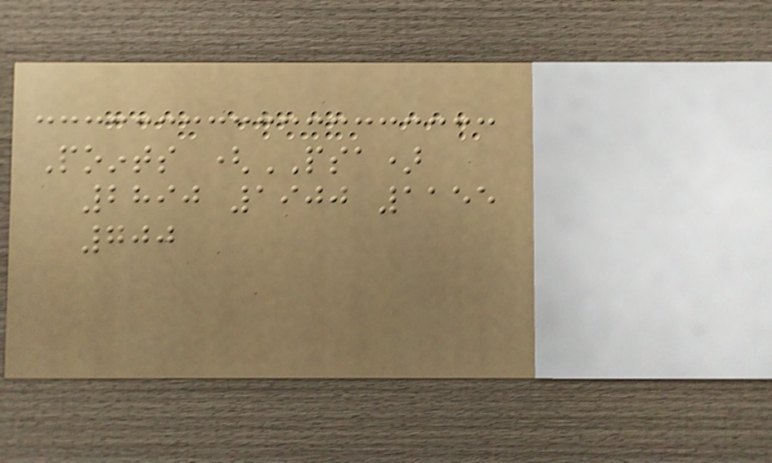Points (PSA)
2890 1900 1155
700
